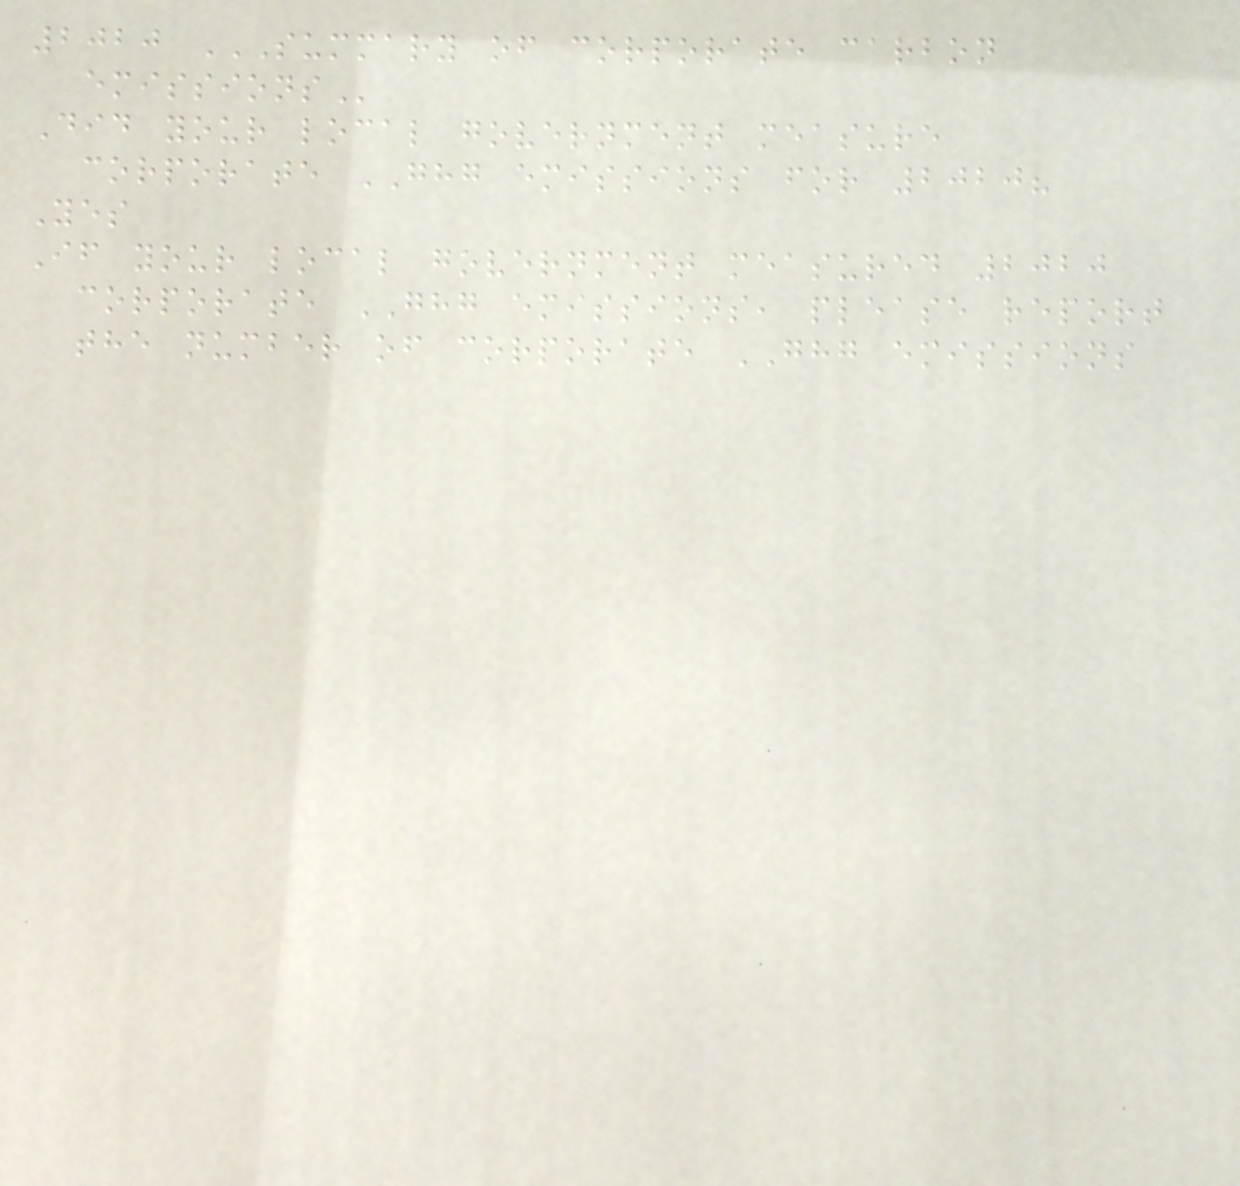2020 SUMMARY OF CORPORATE CARBON
EMISSIONS
Did your local government measure
corporate GHG emissions for 2020?
Yes
If your local government measured 2020
corporate GHG emissions, please report
the number of corporate GHG emissions
